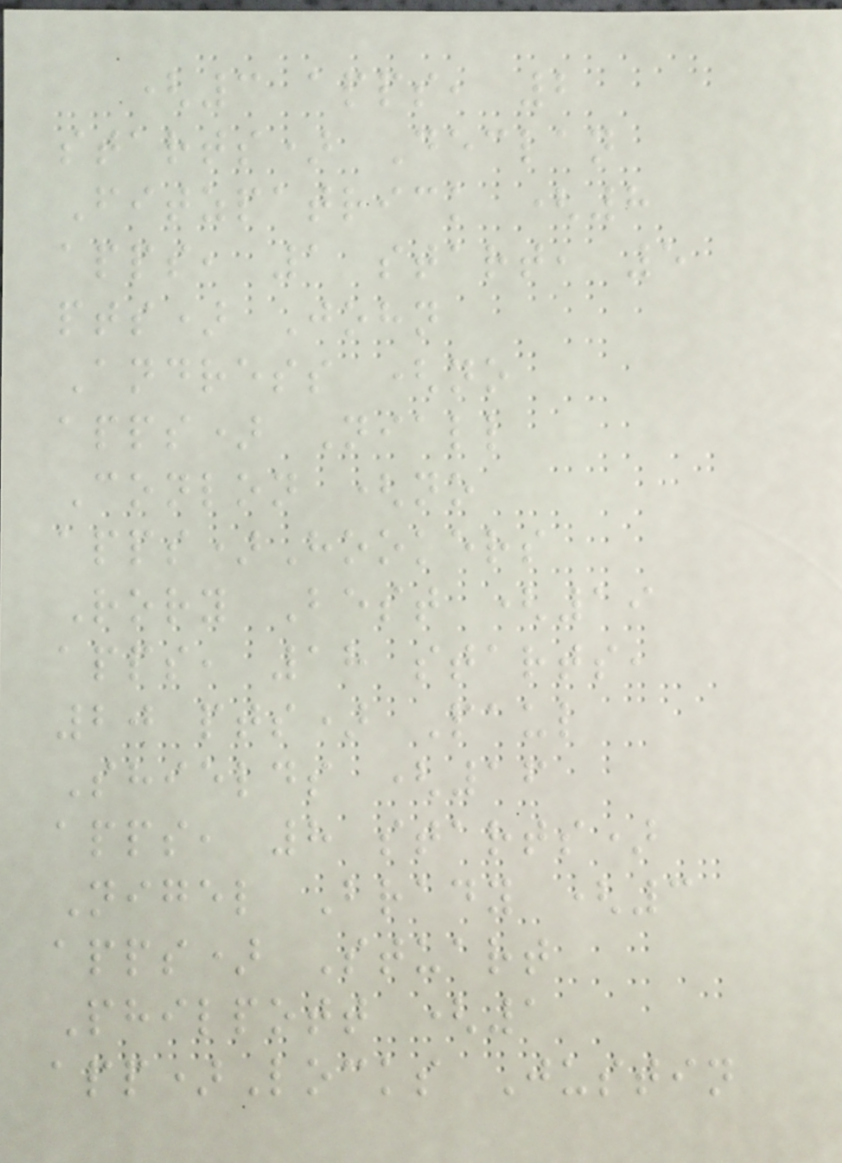(3 apps, 2
starts) Declan
Fitzpatrick (8
apps, 1 start, 5
pts) John
Andress (no
apps) Niall
Conlon (no
apps)Hookers
Rory Best (19
apps, 18 starts,
20 pts) Paul
Shields (16
apps, 8 starts)
Nigel Brady (3
apps) Stuart
Philpott (1
app)Locks Justin
